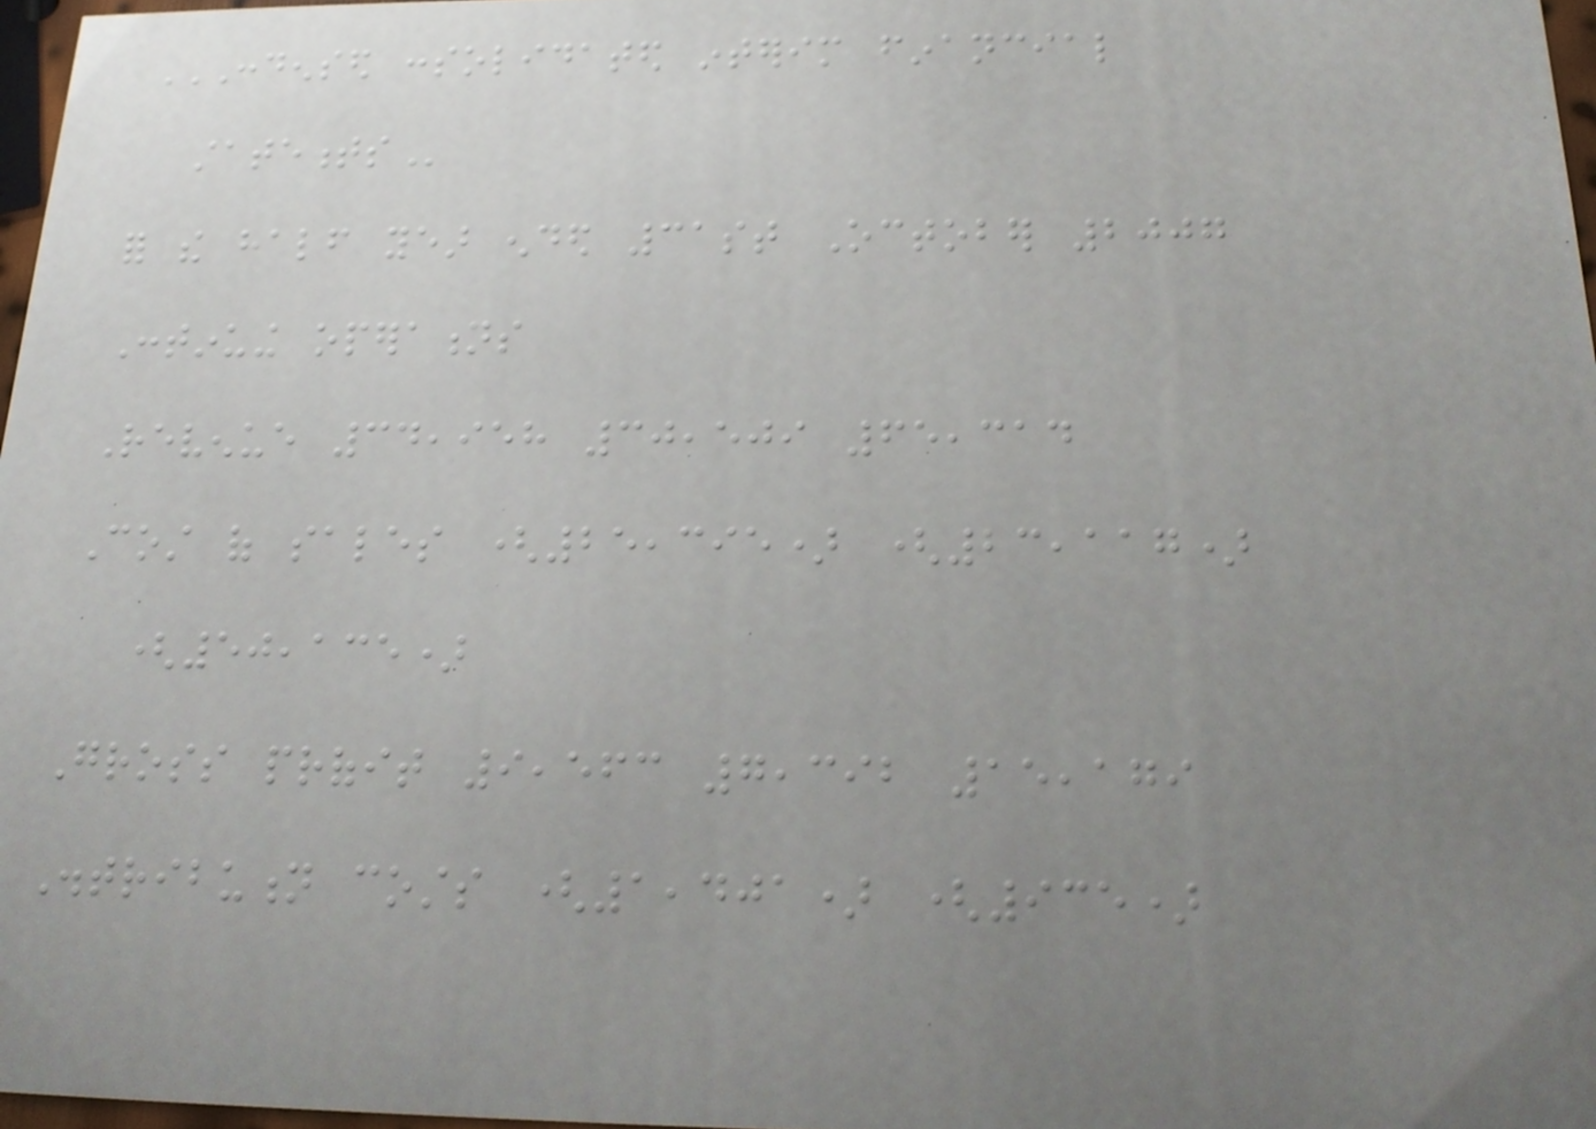CONDENSED CONSOLIDATED INTERIM FINANCIAL
STATEMENTS
for the half year ended 31st October 2007
Continuing operations
Revenue 34,958 30,509 65,314
Cost of sales (25,395) (23,117)
(50,135)
Gross profit 9,563 7,392 15,179
Distribution costs (1,401) (935)
